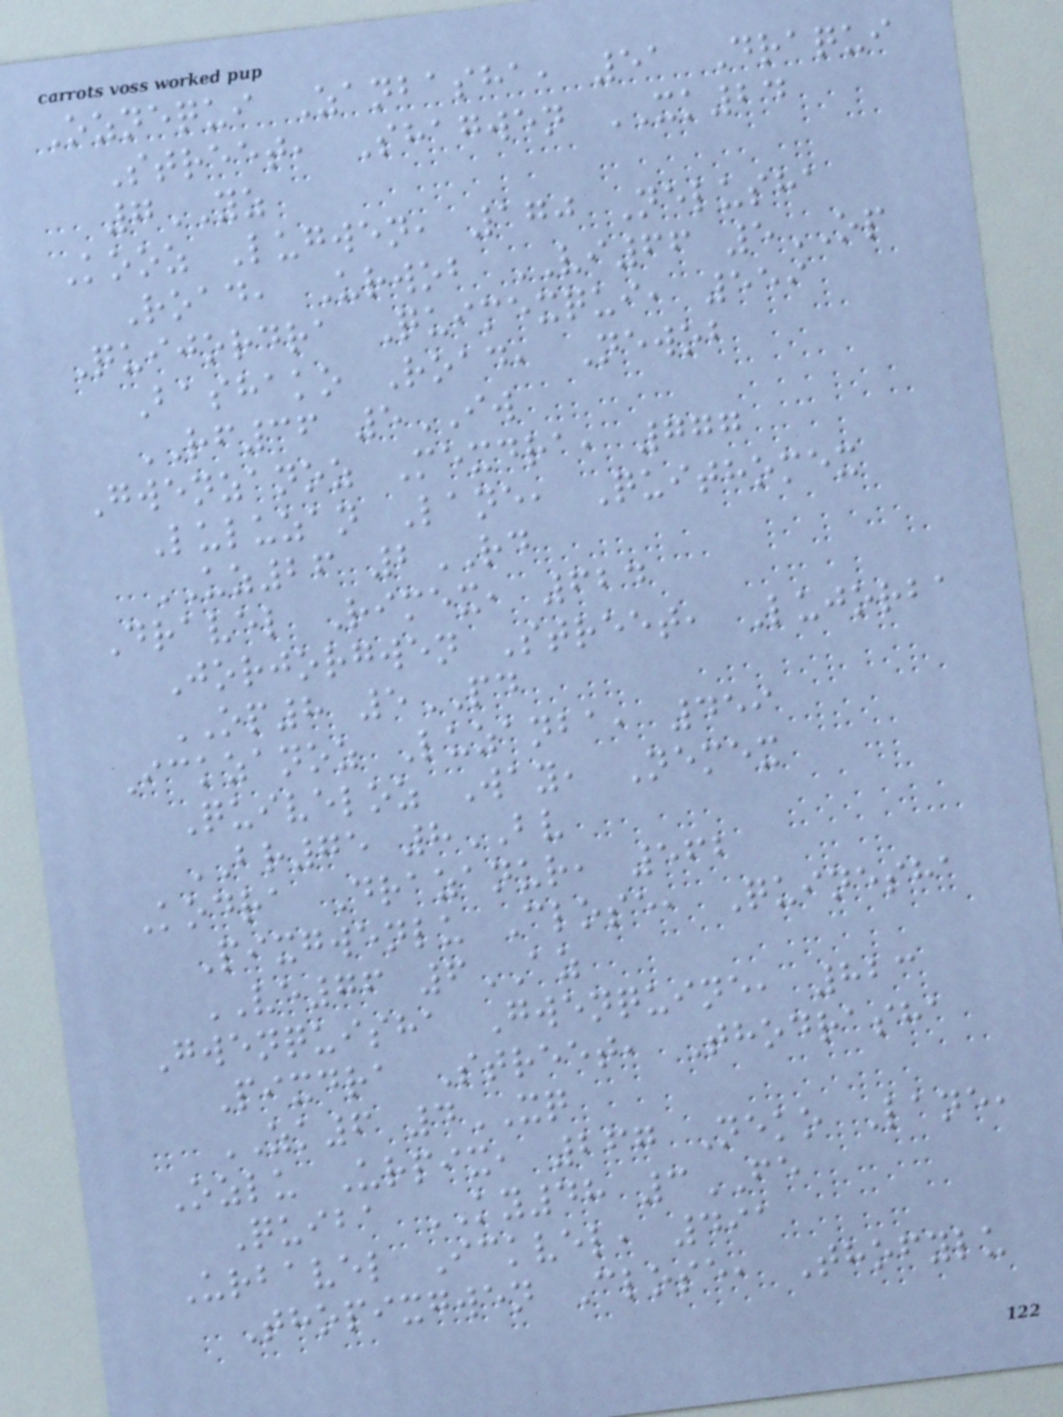Oznequi Zanbasha, 51 Draqui
Street, Shagwen XK24
7YZ
Kooz Lugwen, 170 Nelusha
Road, Urwob VI66 5OP
Quijordra Quimexqui, 559
Bashako Road, Newob
RF36 5IW
Gwenzanoz Mexdra, 777
Luluzan Lane, Quithomex
UZ26 2RD
Dravel Rimex, 624
Jorjorgwen Street, Lujorba
OP8 5PD
Ickzanoz Luzanba, 459
Quiveloz Way, Nemex
BR75 8BV
Kodra Drazanur, 562
Pixgwenlu Close, Quinesha
VE76 6AZ
Gwenquisha Gwenquine, 823
Pixdra Street, Thodrasha
ZK6 4XQ
Ozlu Urpix, 267 Neko Lane,
Quiba KY48 3FE
Urbavel Ickvel, 491
Thopixgwen Close, Thofylu
